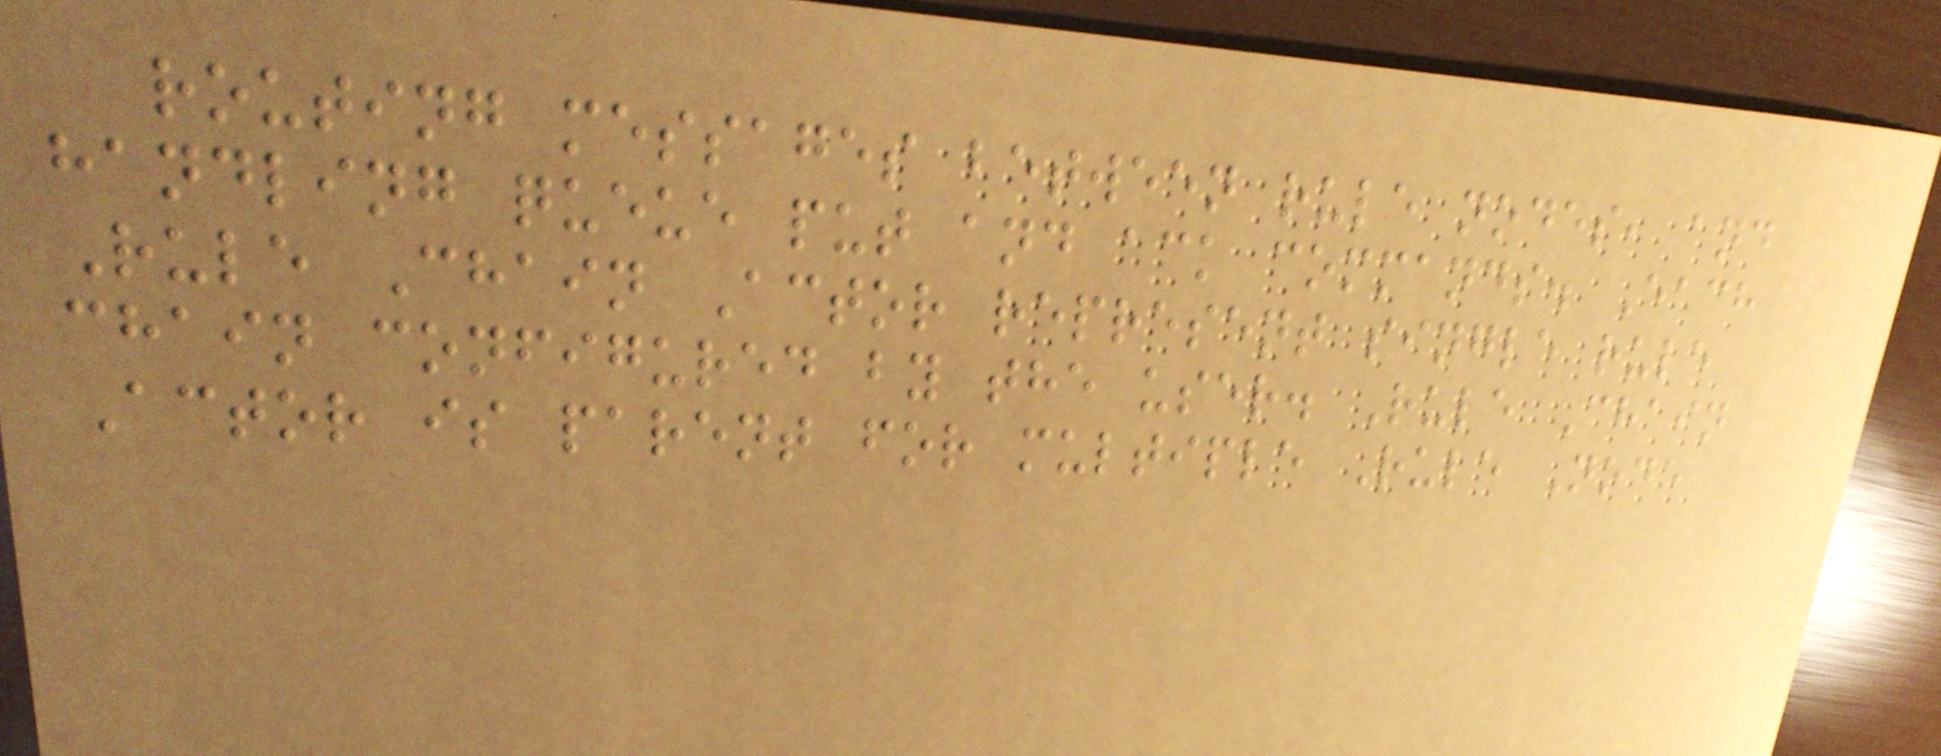routing messages between rule nodes, and
handling queue put and ack commands. Each
Rule Chain Actor represent single rule
chain configured by the user. Rule Chain
Actor is parent for multiple Rule Node
